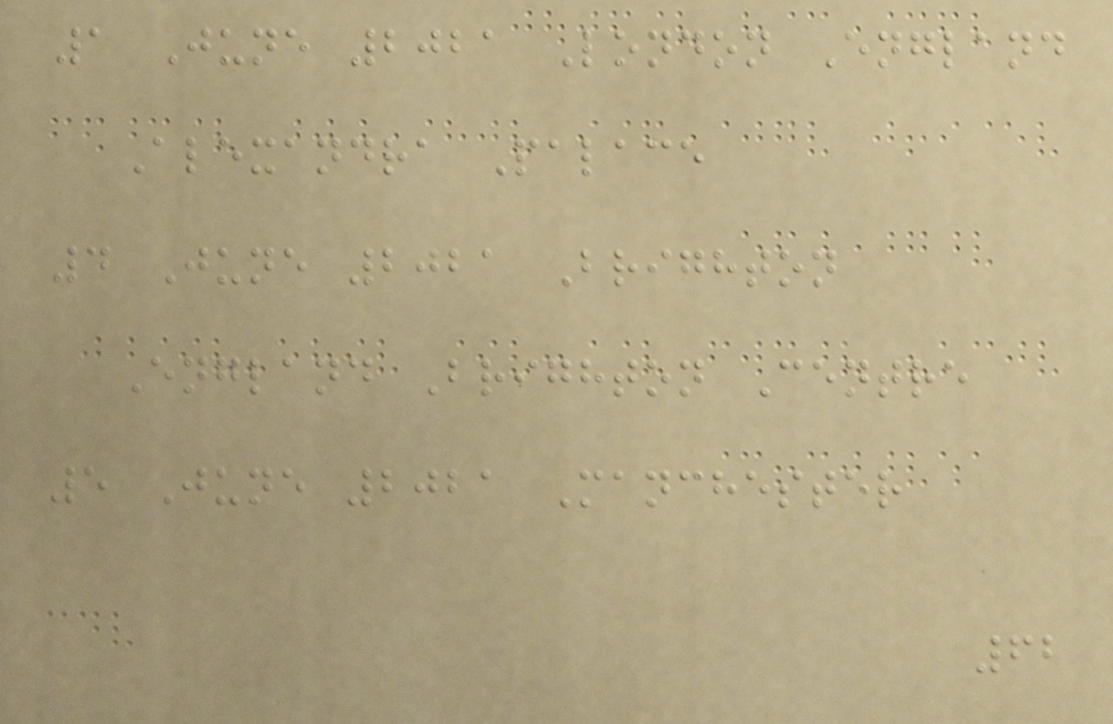1 June 2021 London England
Alexandra Palace
4 June 2021 Brighton
England Brighton Centre
5 June 2021 Manchester
62
